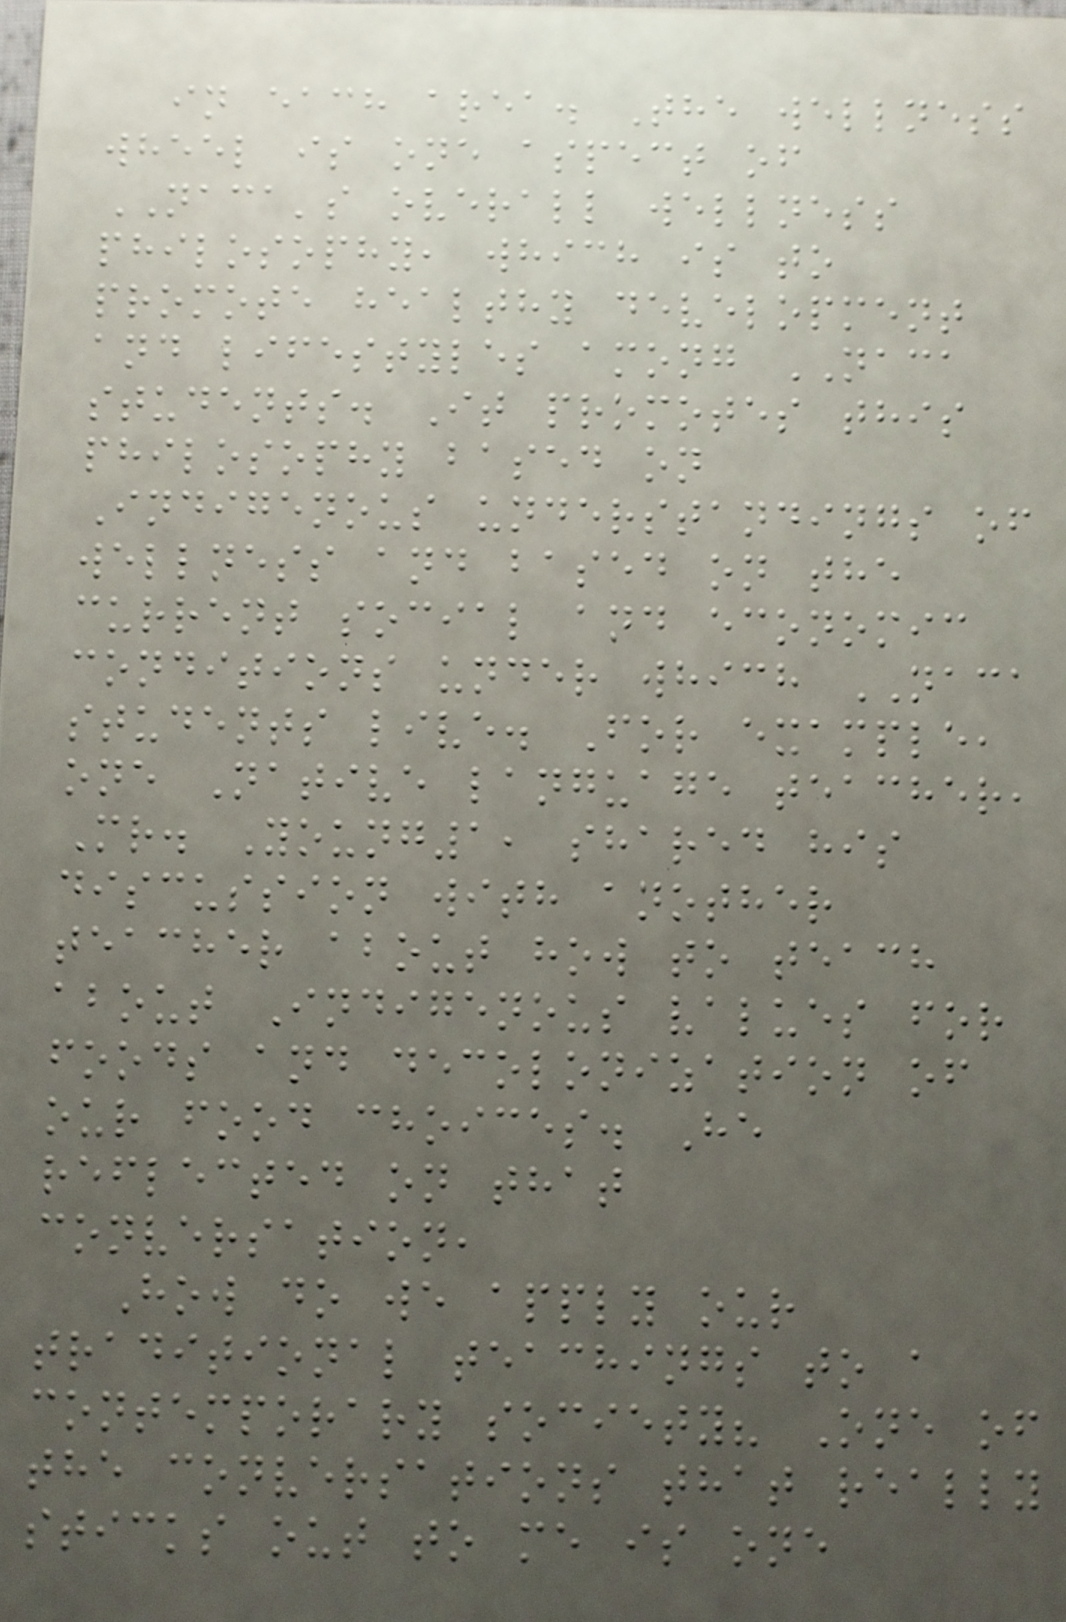in each area. The wellness
wheel is one aspect of
NACA's overall wellness
philosophy, which is to
promote healthy development
and lifestyles among NACA
students. It promotes this
philosophy based on
Indigenous understandings of
wellness and based on the
current social and economic
conditions under which NACA
students live. For example,
one Native language teacher,
Mr. Young1, shared his
discussion with another
teacher about how to teach
about Indigenous values for
foods and decolonization of
our food choices. He
reflected on that
conversation,
How do we apply our
traditional teachings to a
contemporary society? One of
the conversations that really
sticks out to me is one
